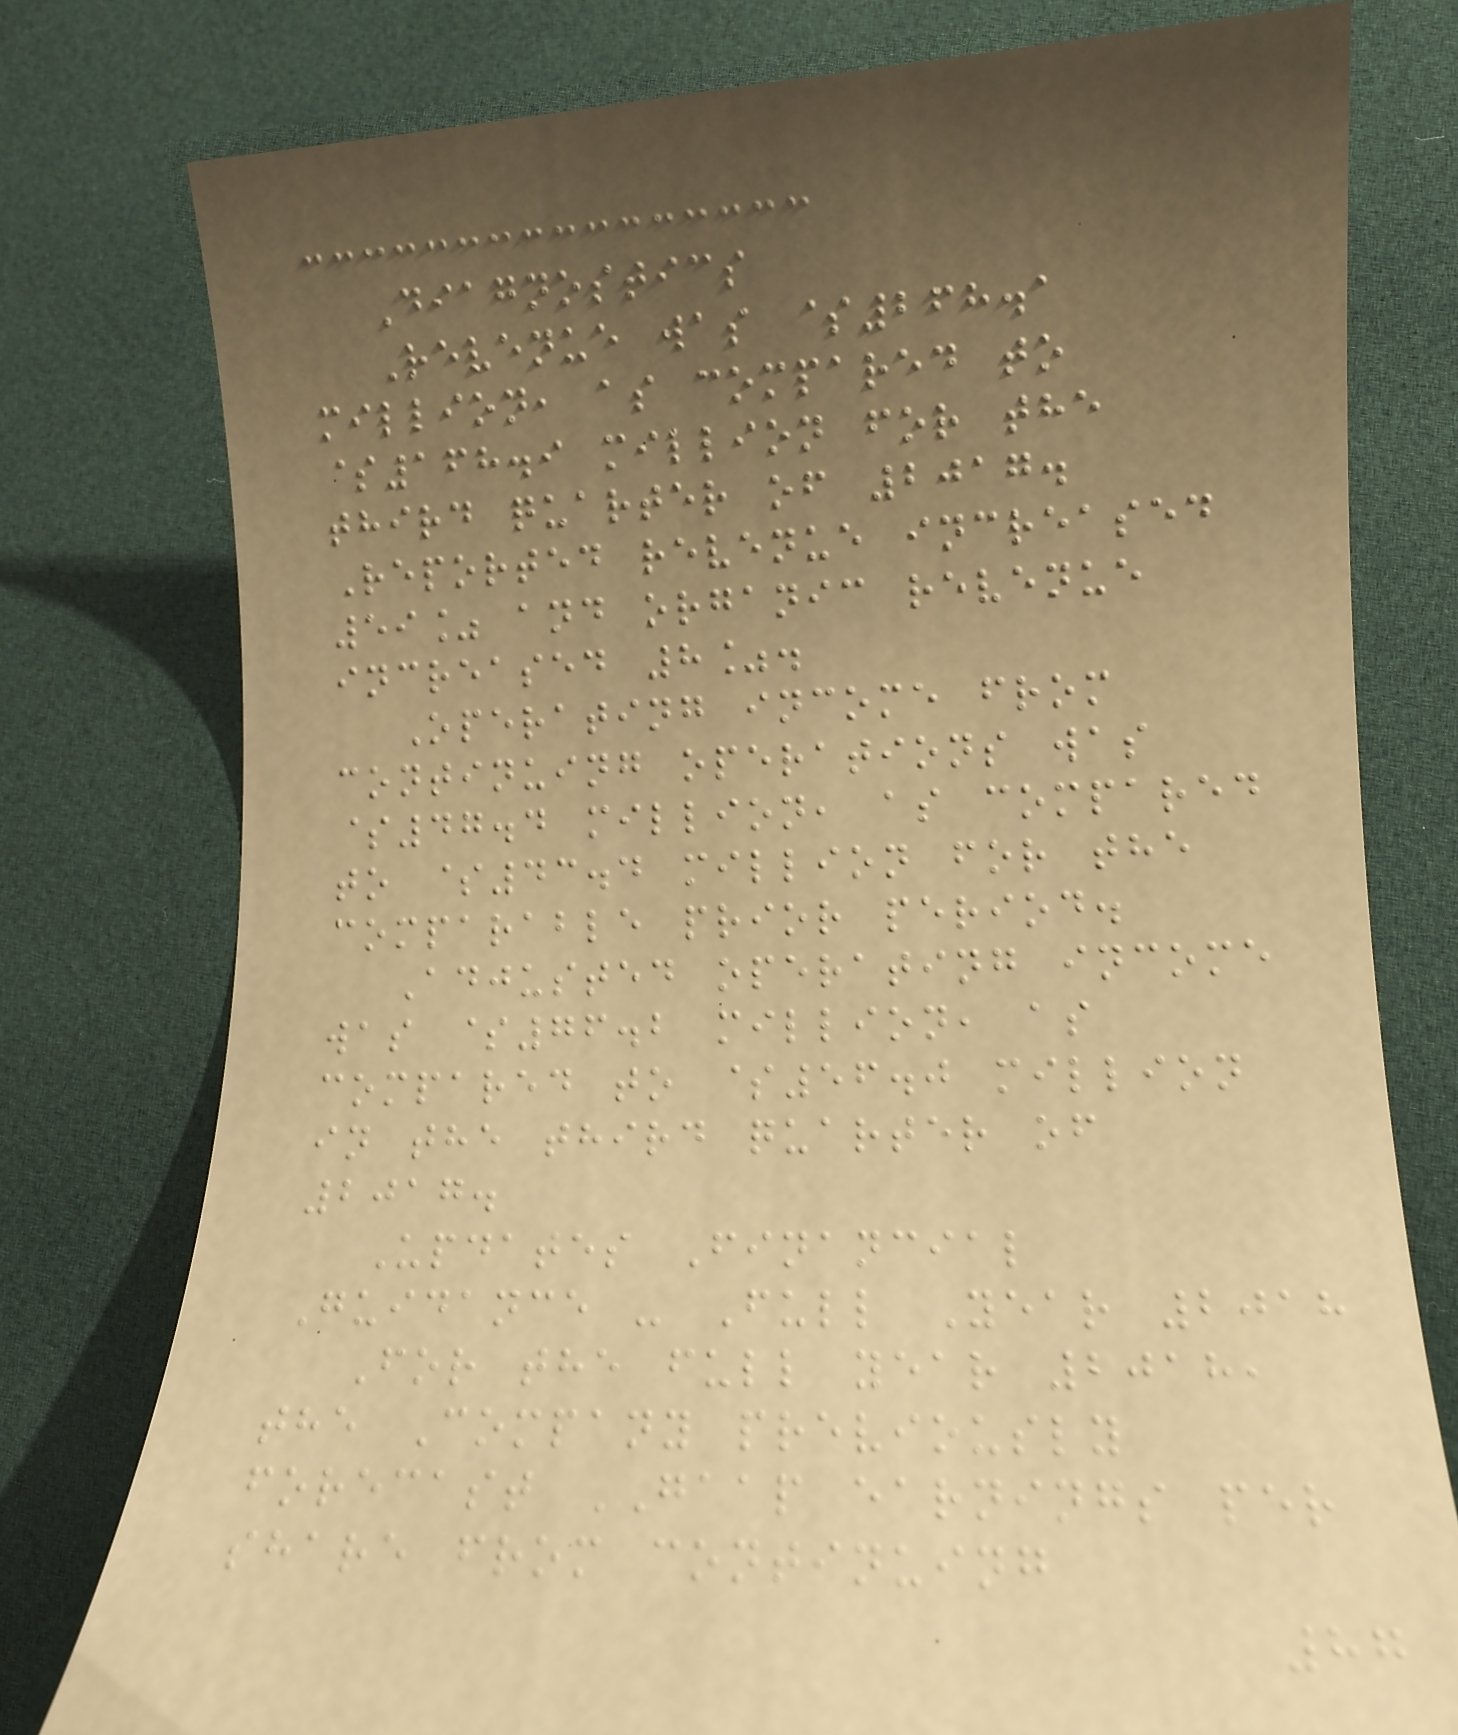Diagnostics
Revenue was $268.1
million, as compared to
$168.9 million for the
third quarter of 2017.
Reported revenue increased
59% and organic revenue
increased 8%.
Operating income from
continuing operations was
$47.4 million, as compared
to $43.4 million for the
comparable prior period.
Adjusted operating income
was $76.2 million, as
compared to $56.0 million
in the third quarter of
2017.
Updates Financial
Guidance - Full Year 2018
For the full year 2018,
the Company previously
forecast GAAP earnings per
share from continuing
87
